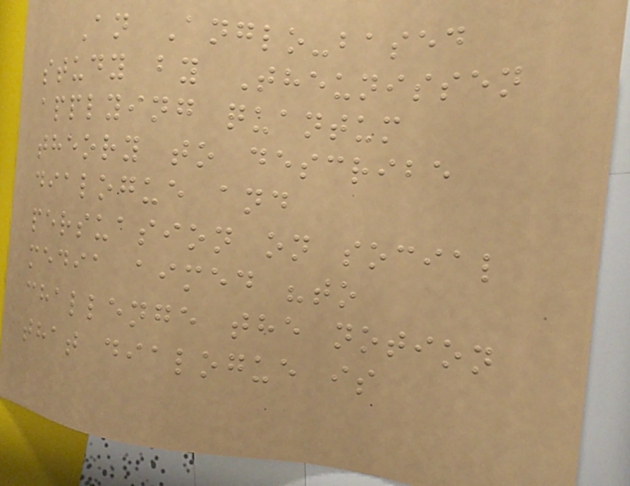An Anglo-based
study by Theunissen
applying quantum
theory to describe
dialogue and
persuasion on social
media aimed "to
challenge the notion
that dialogue is
